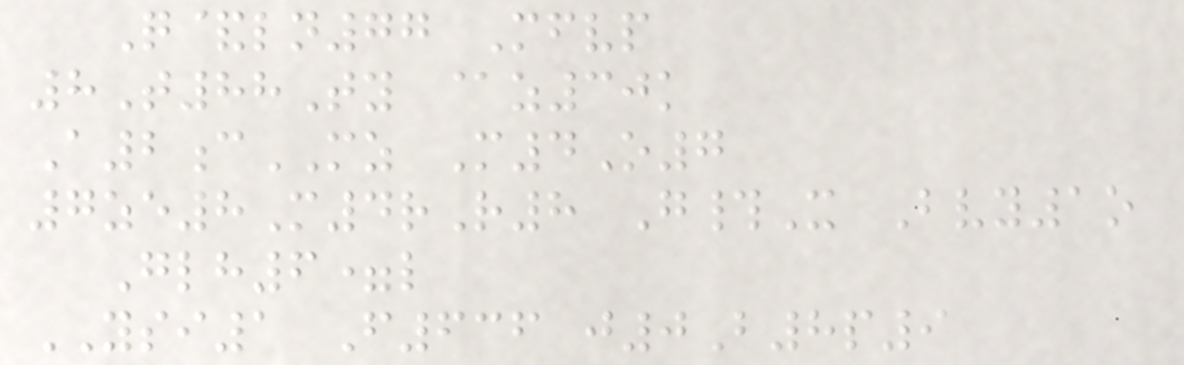Q&ln77 Mfvp
8T88Ty @z30k
A2cMZ M4O7
7ze8M4rR8 G#X Bvy1o
Glh6=l
YSI1 F636 j0B8p9
